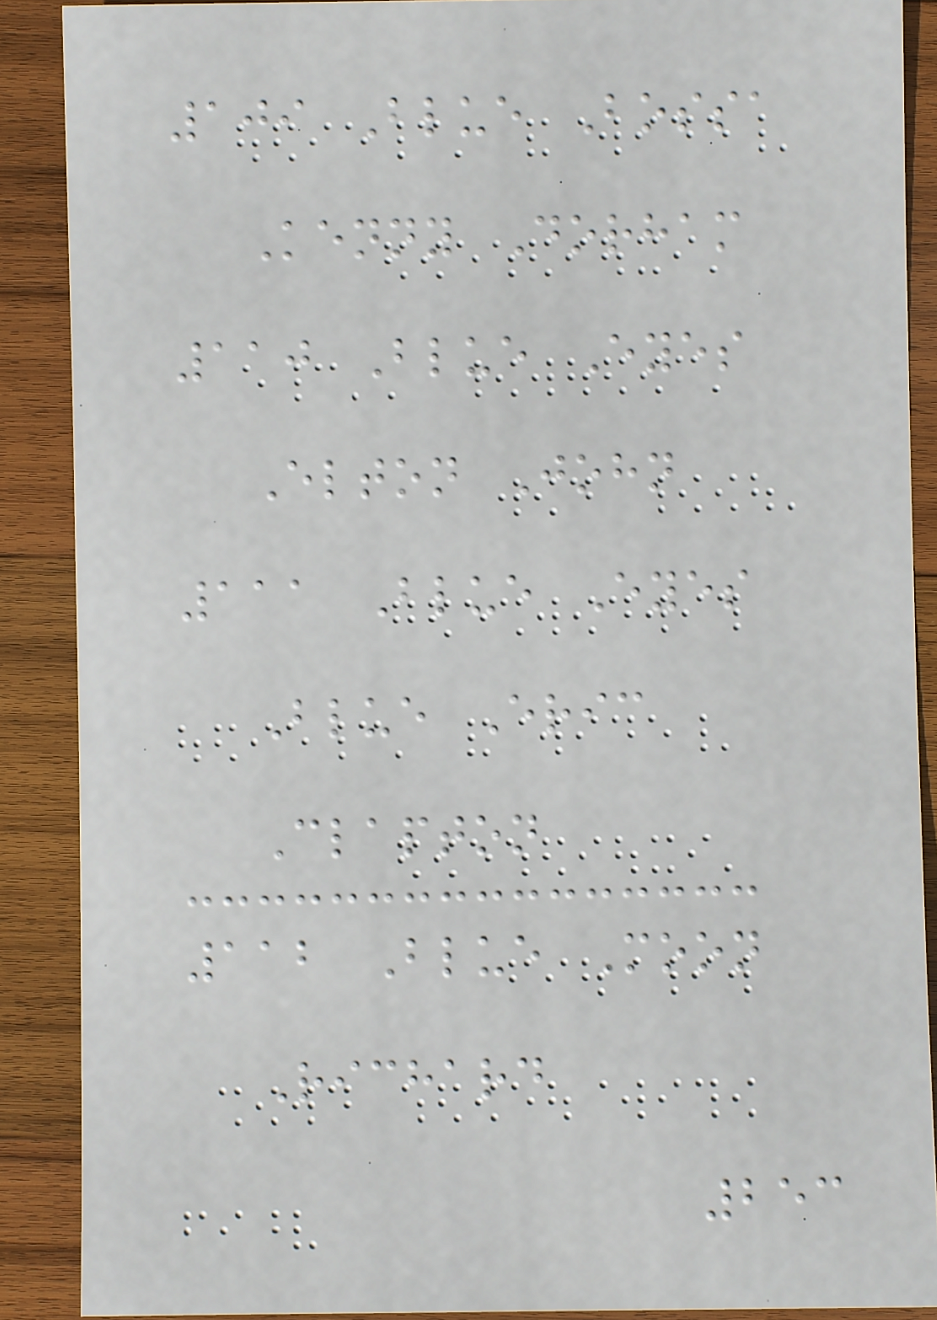109 Blue Bossa
Kenny Dorham
110 Blue Eyes
Elton John
111 Blue Eyes
Blue Eric
Clapton
112 Blue Moon
Richard
253
